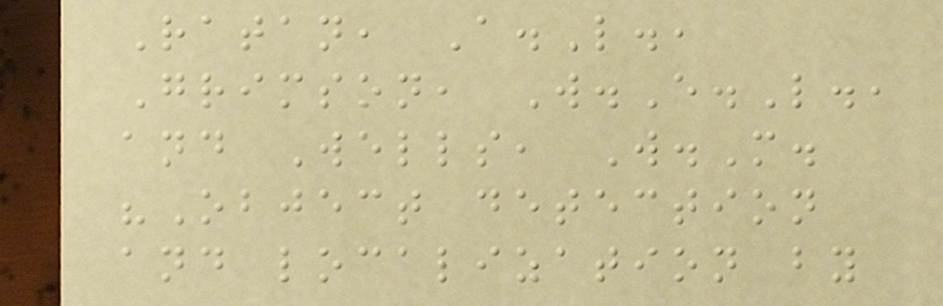Ratan, A.L.,
Grimson, W.E.L.,
and Wells, W.M.
"Object detection
and localization by
